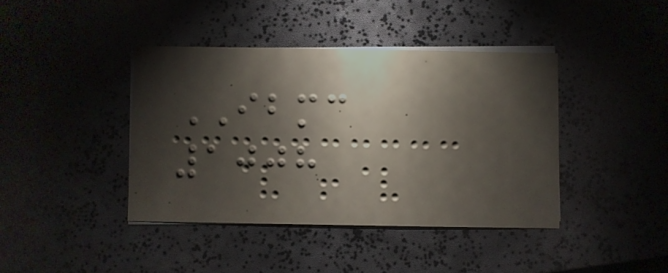IBMC
1008
